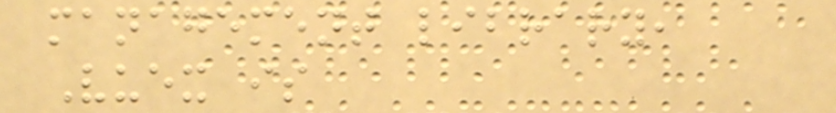management library,
Vuex is
